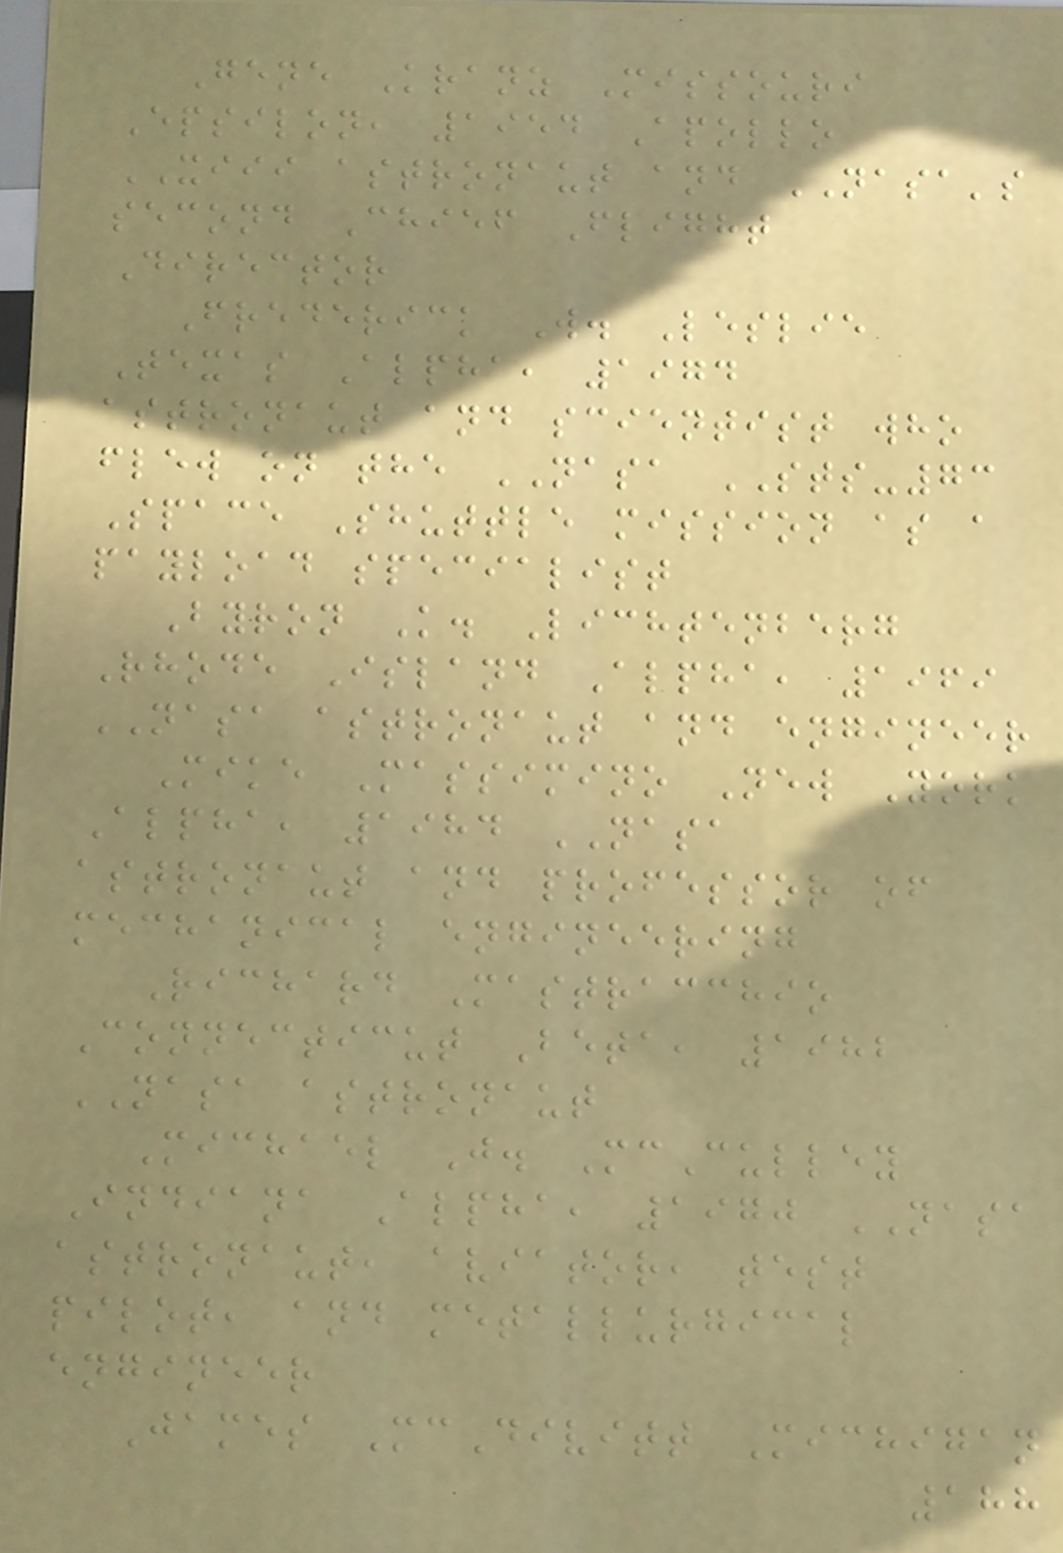Gene Kranz Missouri
Epsilon, 1954 Apollo
XIII astronaut and NASA's
second Chief Flight
Director
Frederick W. Leslie
Texas Alpha, 1974
astronaut and scientist who
flew on the NASA STS-73
Space Shuttle mission as a
payload specialist
Byron K. Lichtenberg
Rhode Island Alpha, 1969
NASA astronaut and engineer
Mike Massimino New York
Alpha, 1984 NASA
astronaut and professor of
mechanical engineering
Richard Mastracchio
Connecticut Beta, 1982
NASA astronaut
Michael J. McCulley
Indiana Alpha, 1970 NASA
astronaut, aviator, test
pilot, and metallurgical
engineer
James McDivitt Michigan
188
